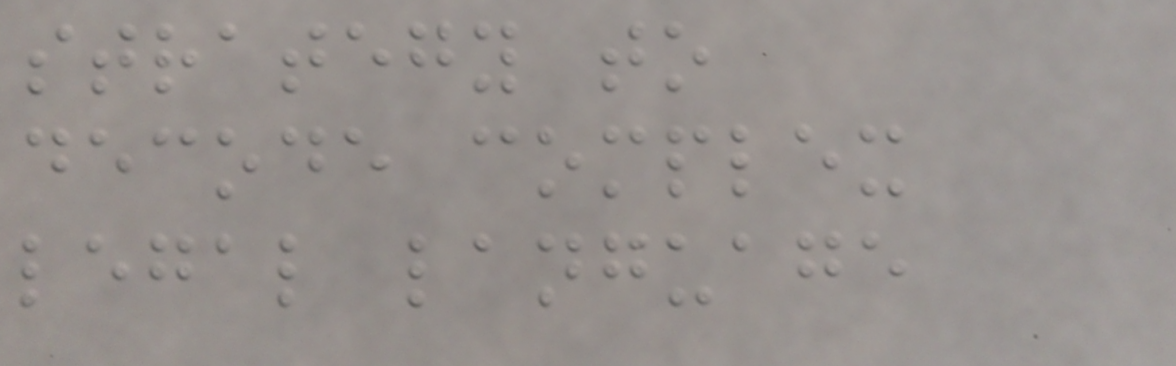strategy to
decode complex
legal language
